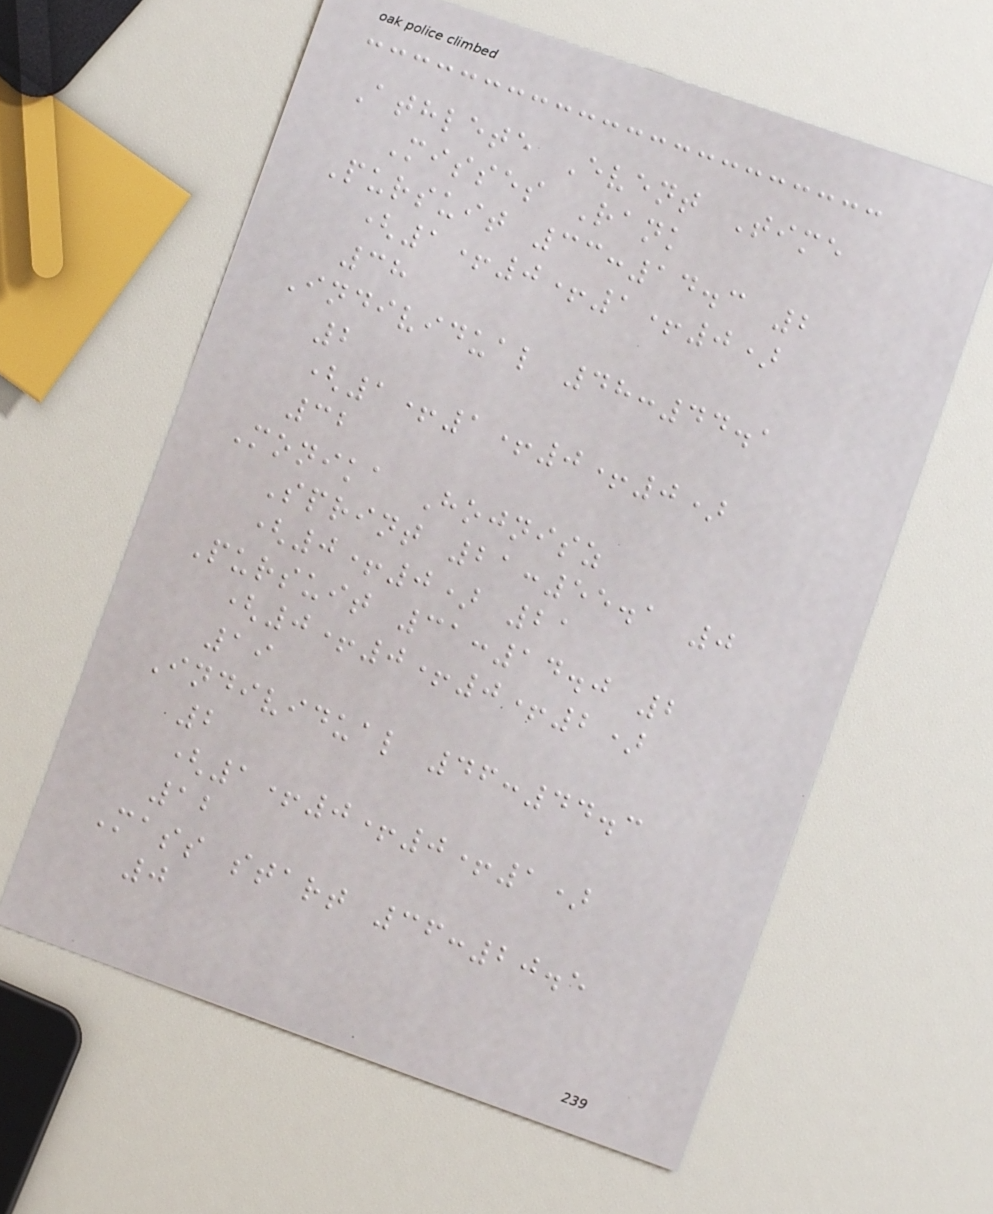Athlete Event Time
Misses Rank
Pursuit 33:14.3 2
(1+0+1+0)
38
Individual 48:44.1
2
(1+1+0+0)
32
Monika Hojnisz
Sprint 21:55.1 0
(0+0) 21
Pursuit 31:14.0 2
(0+0+0+2)
19
Individual 46:44.3
2
(1+0+0+1)
12
Mass start 36:20.5
0
